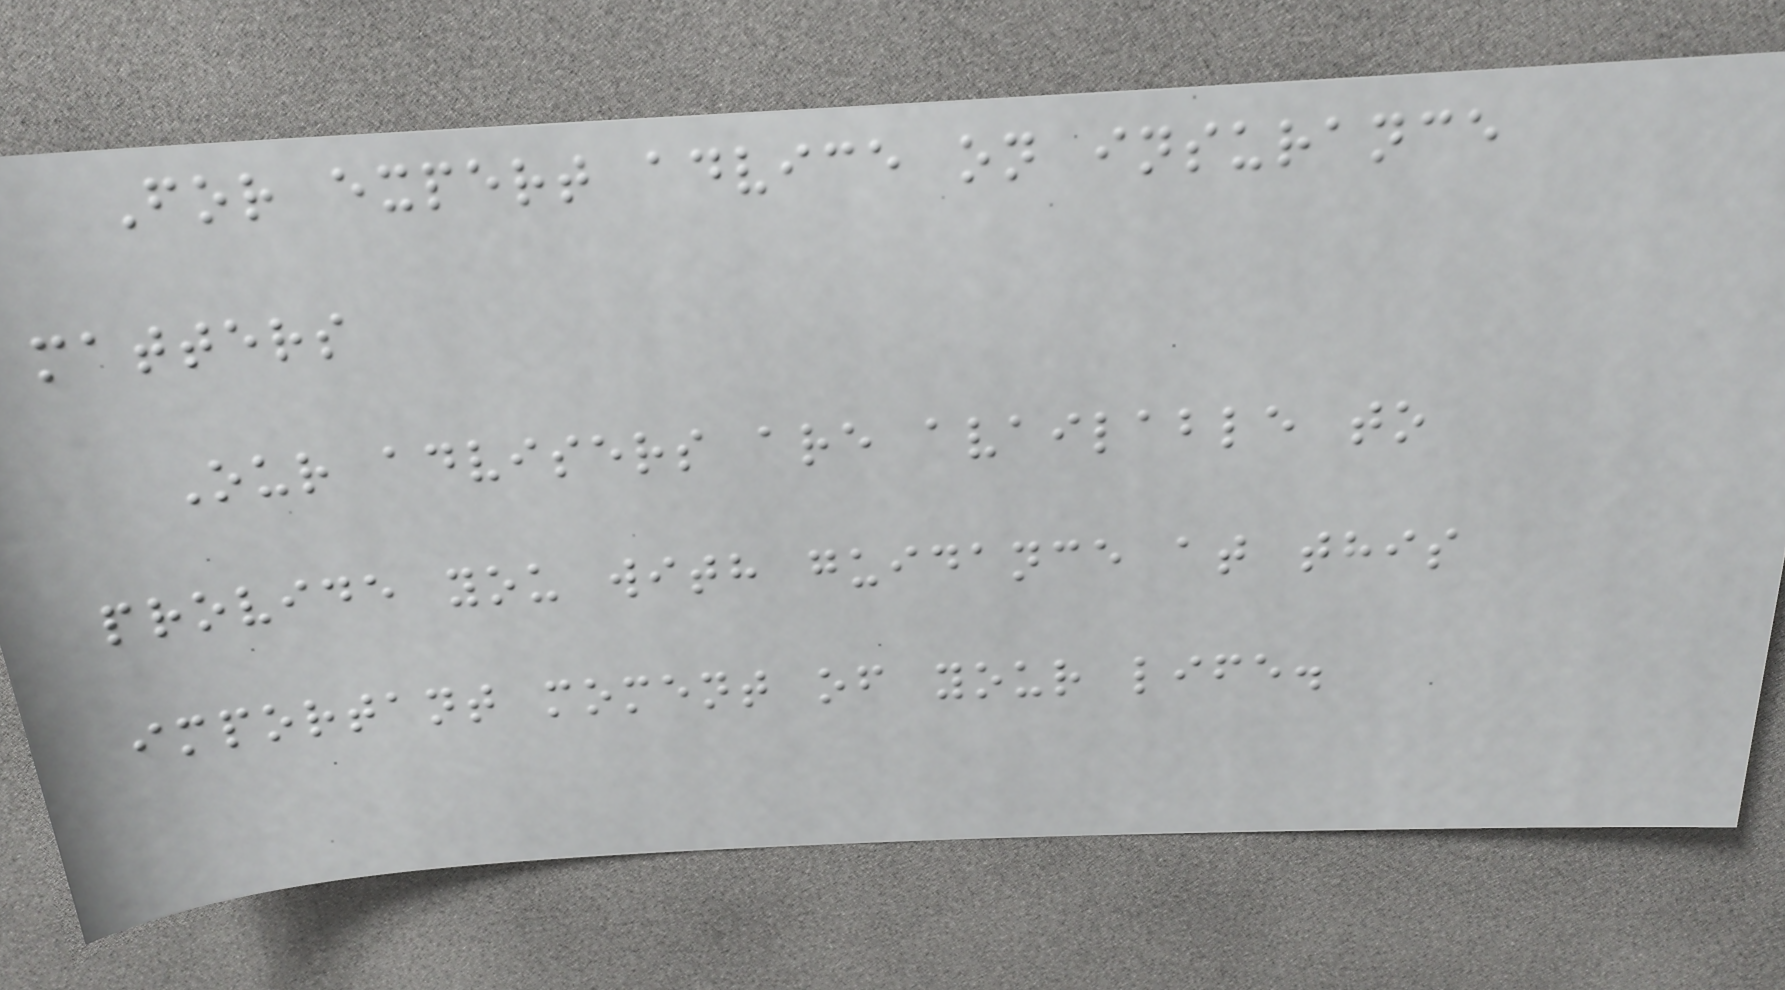For expert advice on insurance
matters
Our advisers are available to
provide you with guidance at this
important moment of your life.
